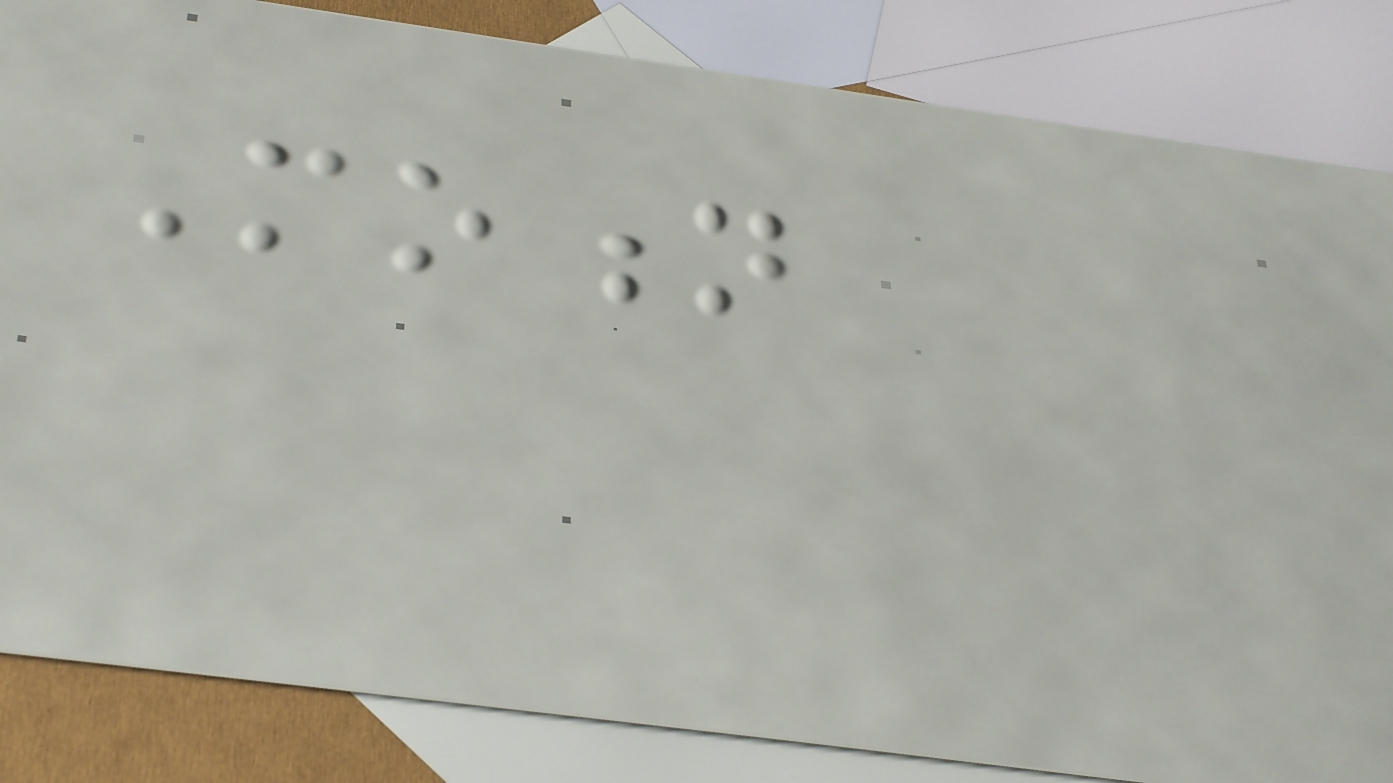Motion
